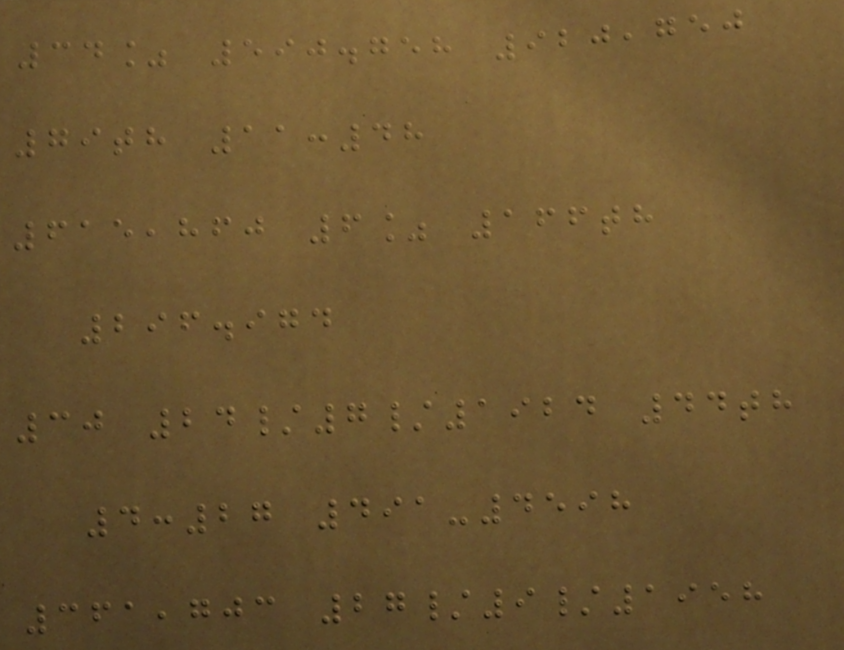34% 590.758 920,750
79th 11:48
615,860 6% 166th
296.974
30 24/7/1924 44th
4:27 491-4598
361,703 27/9/1958
